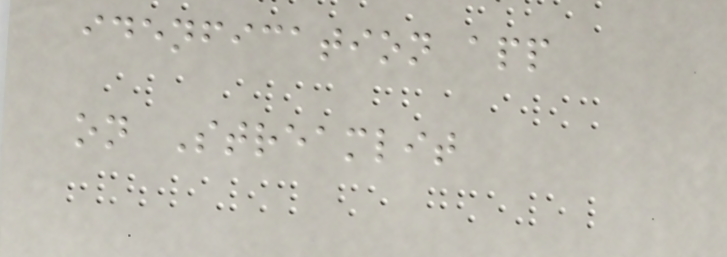idenfication app
on Streamlit
